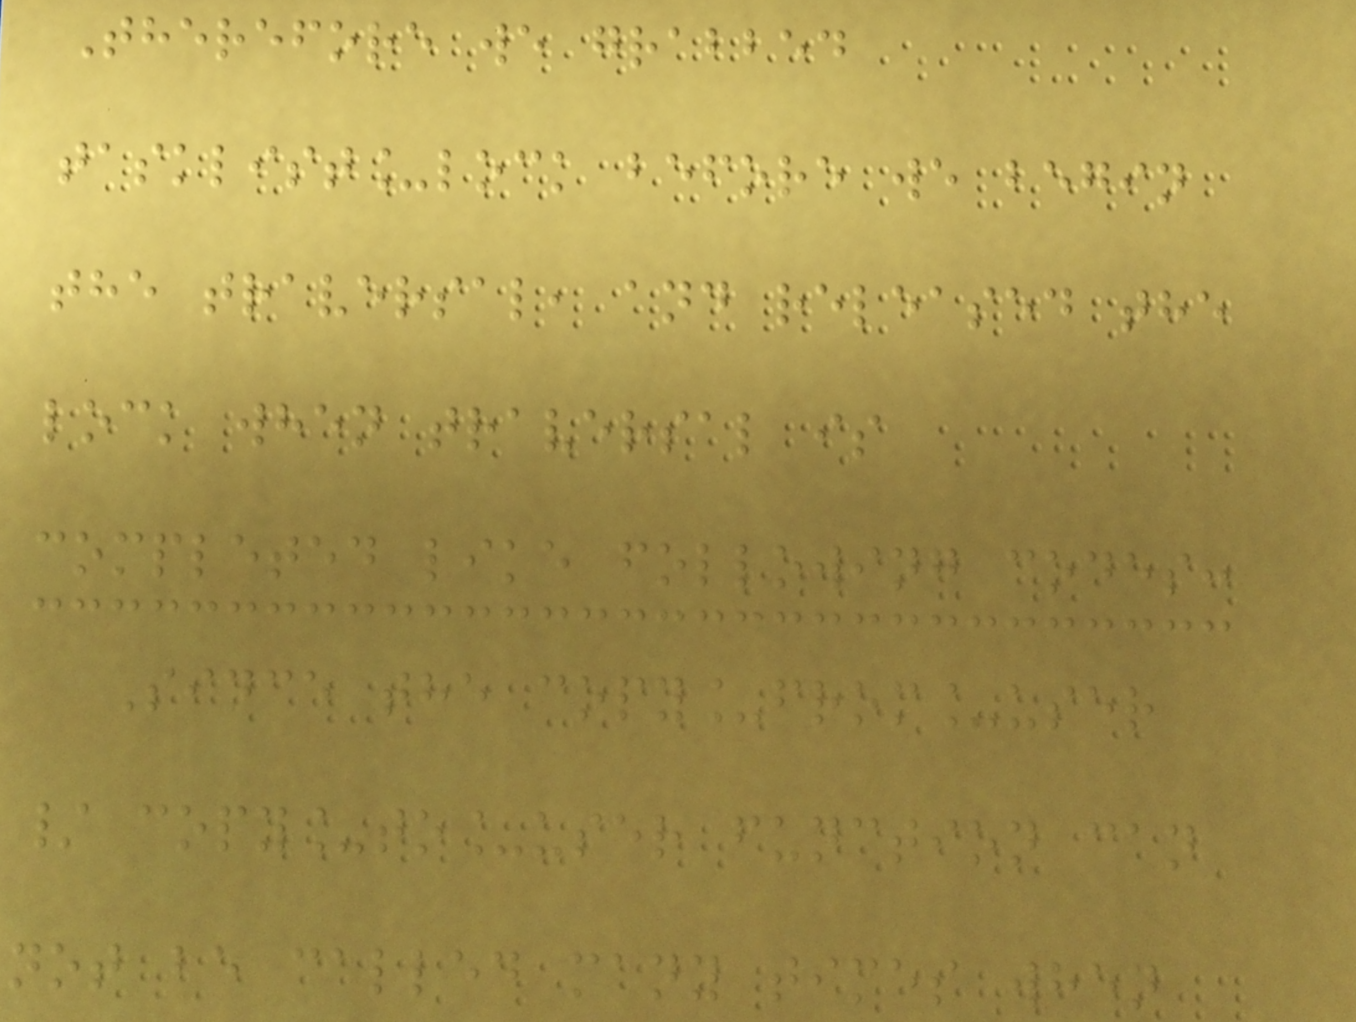Therefore we grabbed
tasklist_lock before we begin
the traversal, and released the
lock when traversal is
completed like following codes:
Since the copy_from_user
/ copy_to_user function can
not be called many times when
